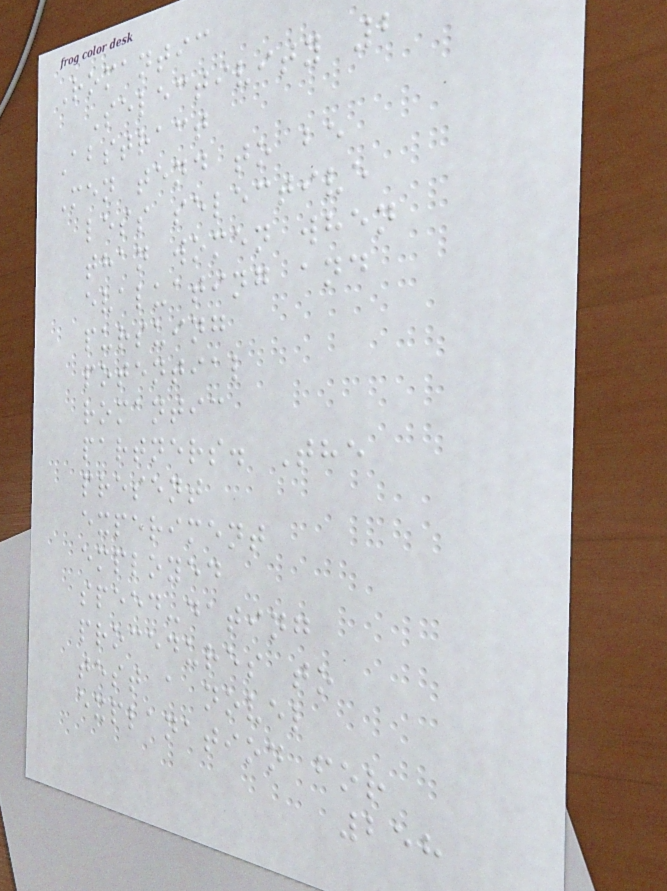Romantic
Selectivity 2
Abstract
Men tend to be
less selective
than women when
evaluating and
pursuing
potential
romantic
partners. The
present
experiment
employed
speed-dating
procedures to
test a novel
explanation for
258
